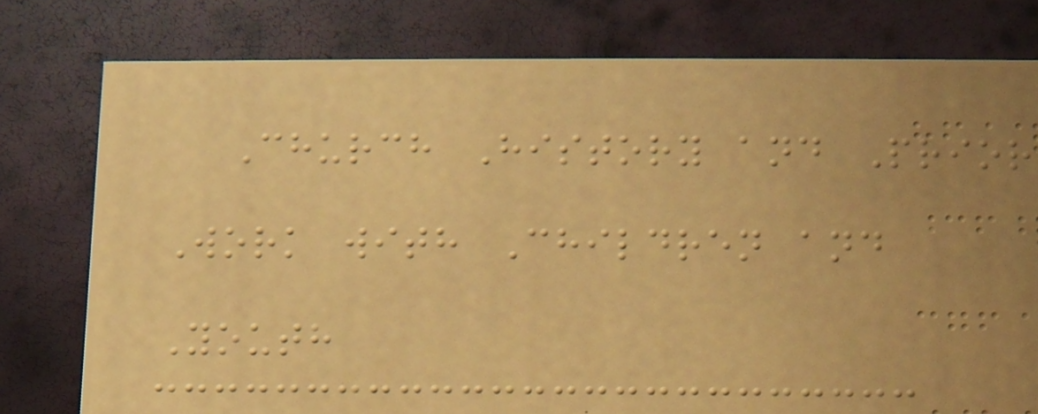Church History and Prior
Work with Children and
Youth
